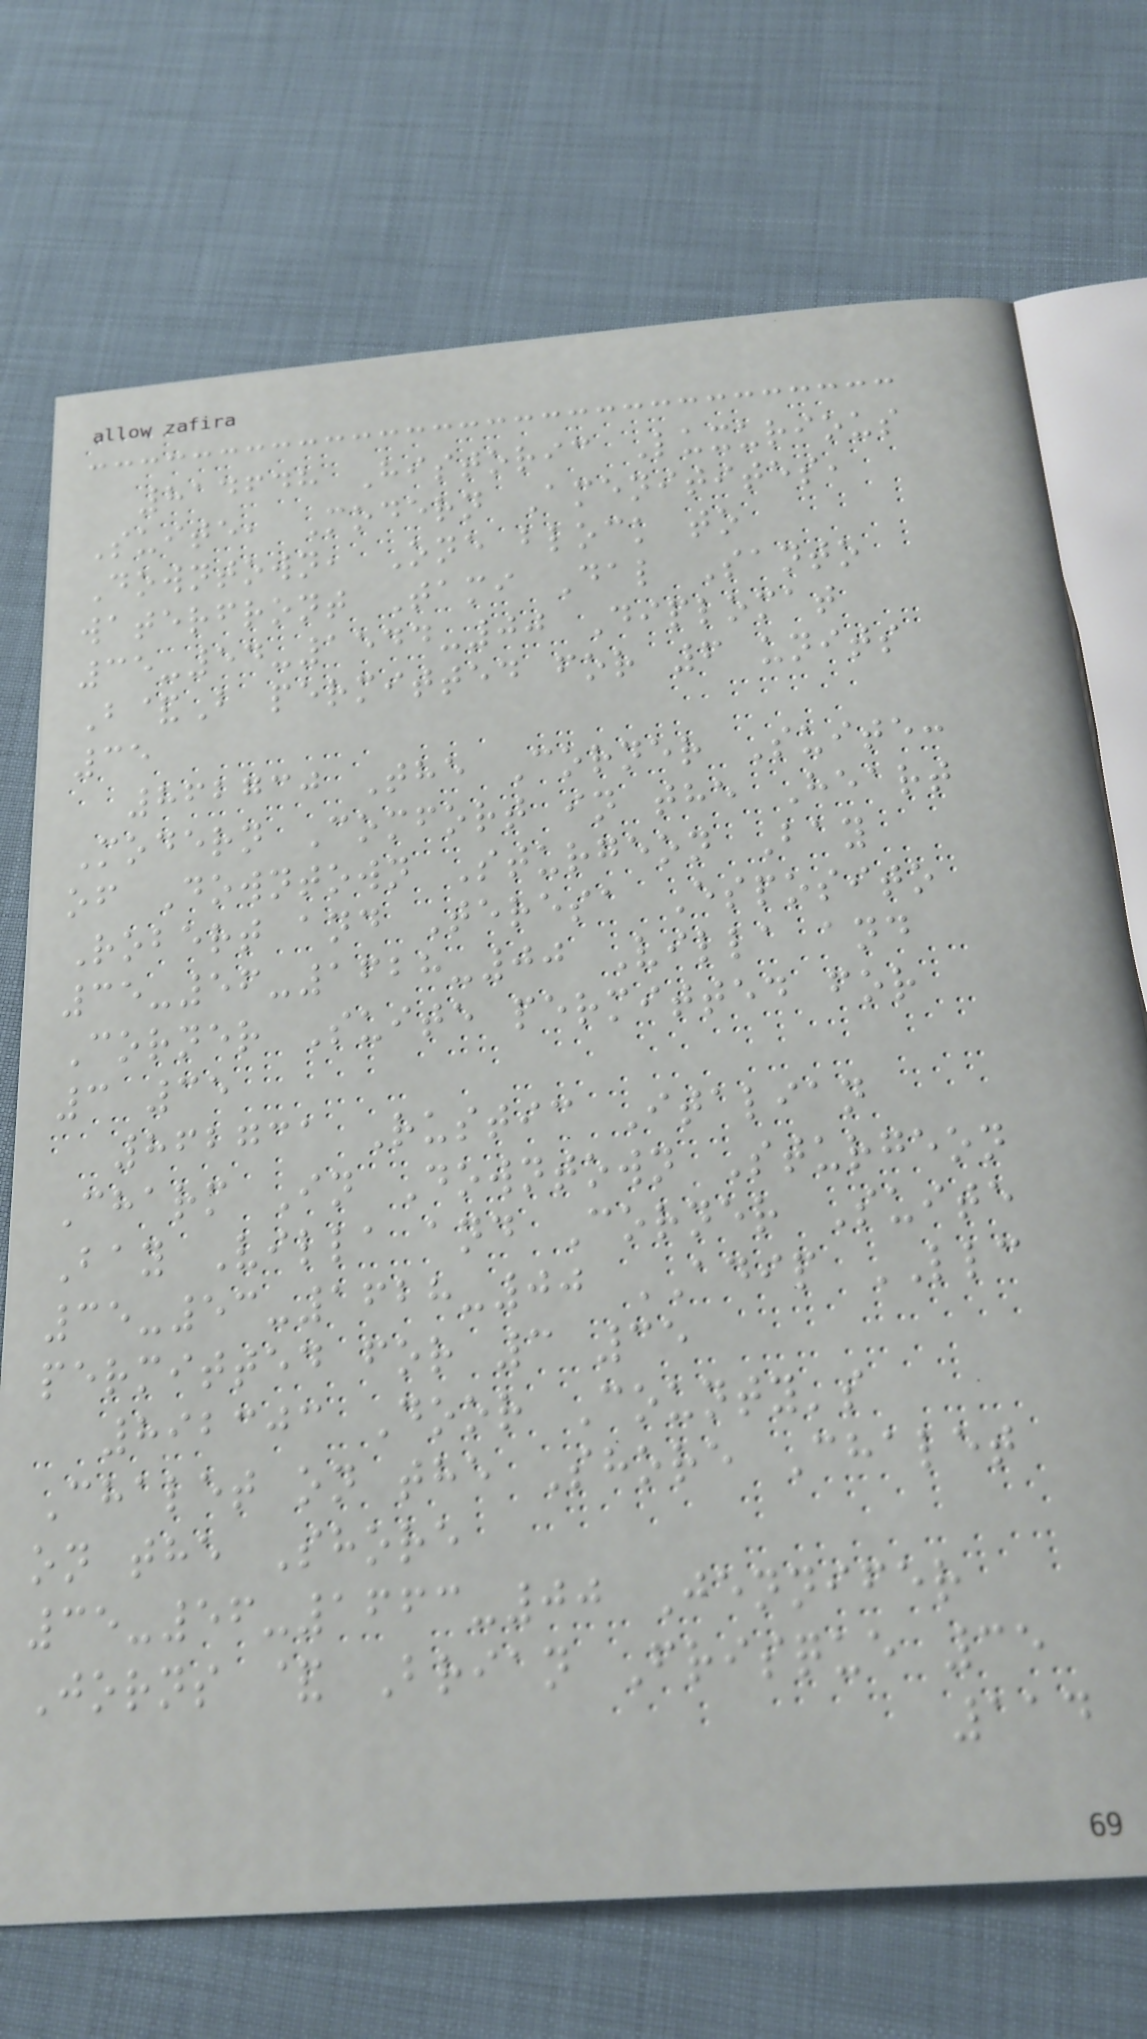814648 Historic Luxurious
Suite, Modern Amenitites,
Downtown, One block to
waterfront Tami Dal Santo
35-54-1544-00 Diplomat
B&B permitted for 6 units
35
862730 The Corner Suite:
Modern Comfort in the Heart
of Downtown Sturgeon Bay
Robert and Teresa Esposito
35-56-1628-00 Villa and
Corner Suite permitted for
3 35
862731 Rustic Italian
Charm In Downtown Sturgeon
Bay Villa and Corner Suite
35-53-1628-00 ADIP LLC
permitted for 3 35
892303 Door County's
Chalet on the Shore Chalet
on the Shore
35-56-1663-00 Jennifer
Jorns & Brian Frisque 35
114
